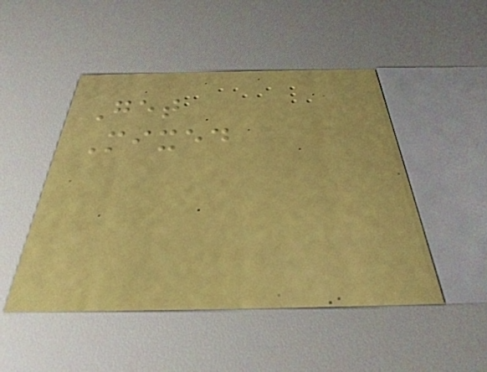Get
Mixed
